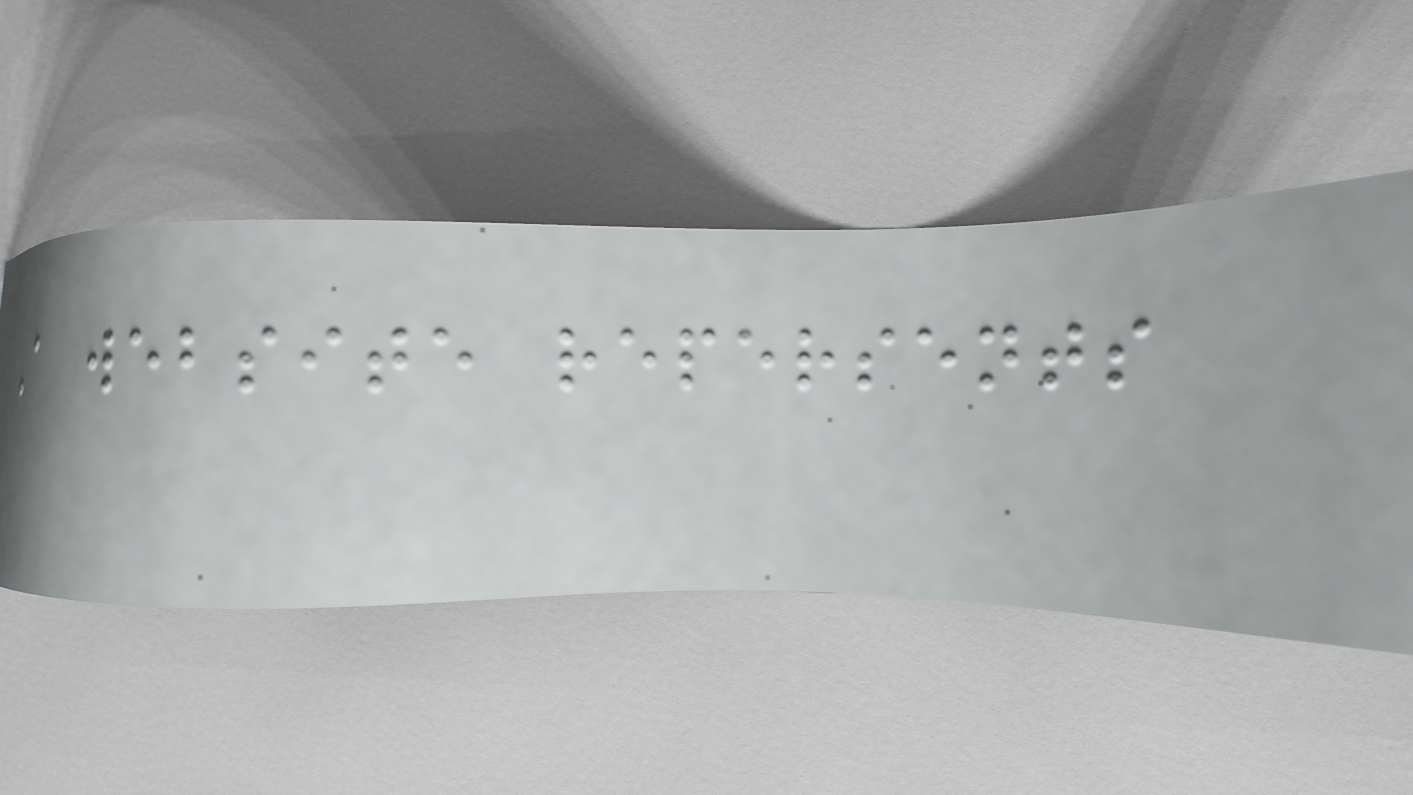A website repersents
